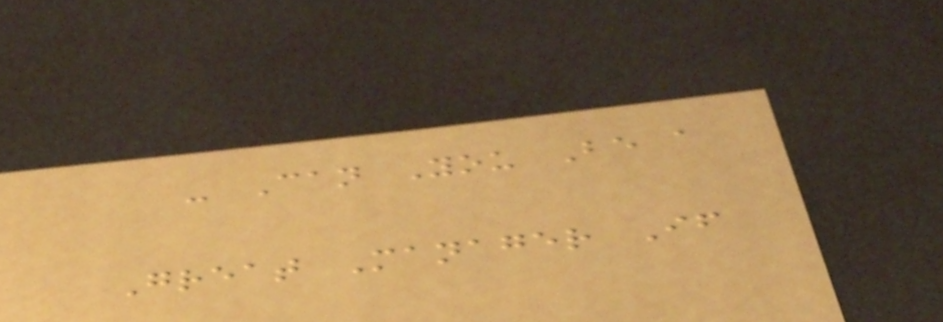- Can You Be a
Great Manager If
